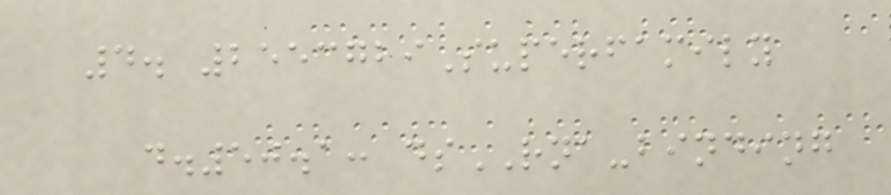4. 2553729Superfamily
d.50.1: dsRNA-binding
